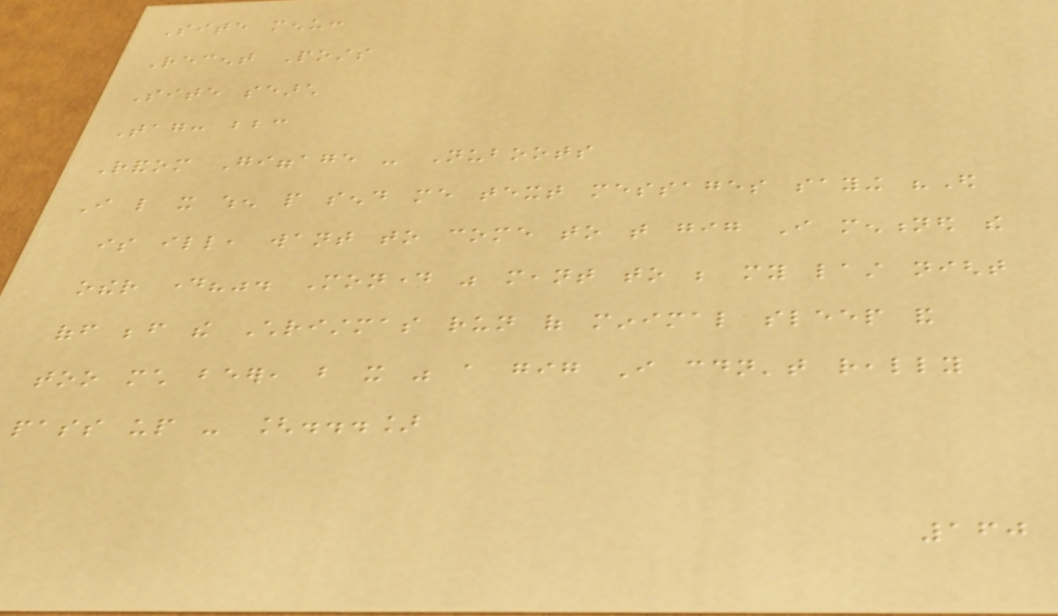Site menu:
Recent Posts
Site search
Tag: bbc
Random Giggage - Nuboots
I like it when people send me text messages saying "Ed
is ill, want to come to that gig I mentioned the
other day?". Monday was meant to be my last night
off before the Christmas run of minimal sleep and
too much beer, but it was a gig I couldn't really
pass up - [...]
160
